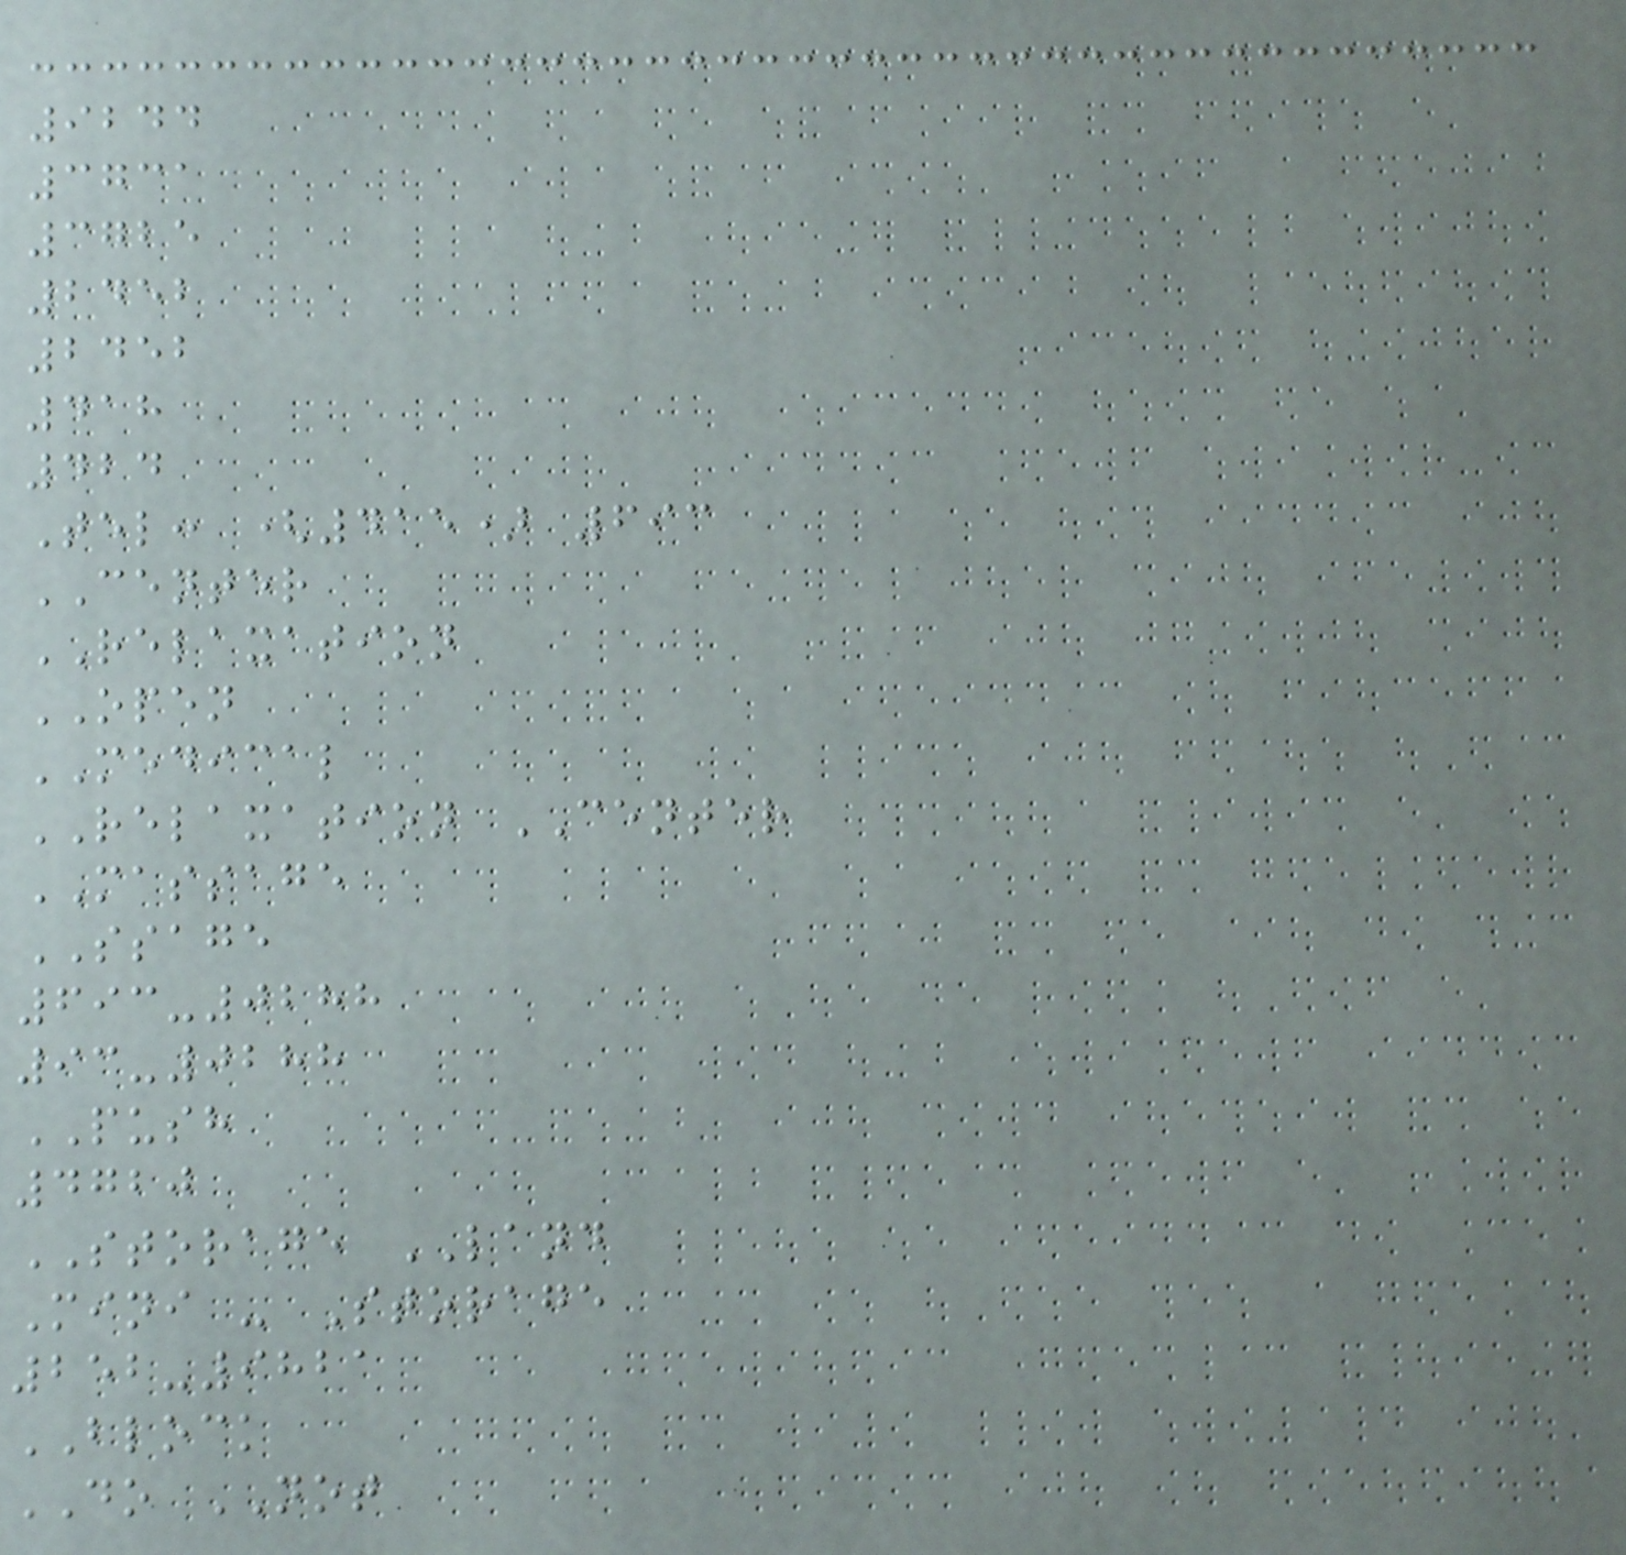9244
3731
3725
2452
2452
418
424
Tel: (415) 693
CENTER
RELAXATION
OPEN
MEDICAL
RELAXATION CENTER
MASSAGE
SSAGE
693-0288
93-0288
PUSH
4720
STORAGE LAND
Mini - Storage
252-9821
BLOCK
DO NOT
